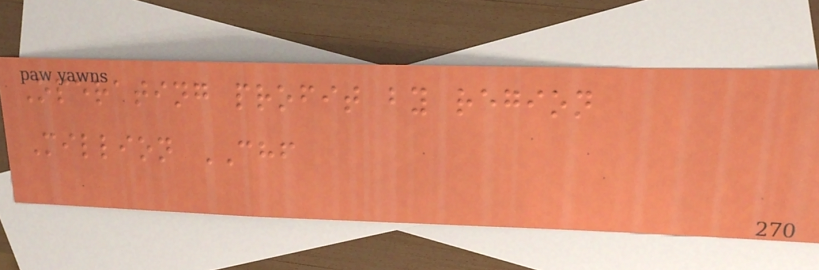Operating profit by region
Million CHF
